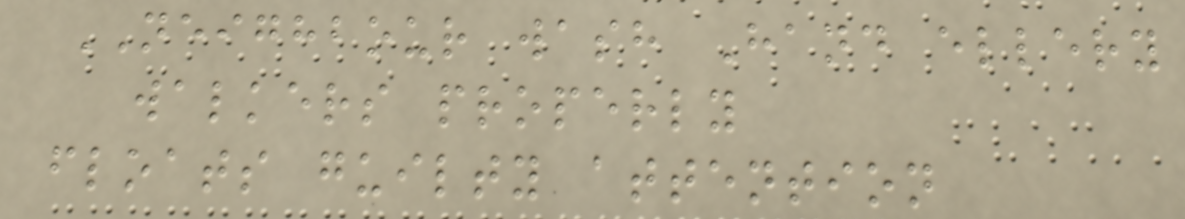NEIGHBOUR wash Hand ellery
walkers properly
floats guilty attention
